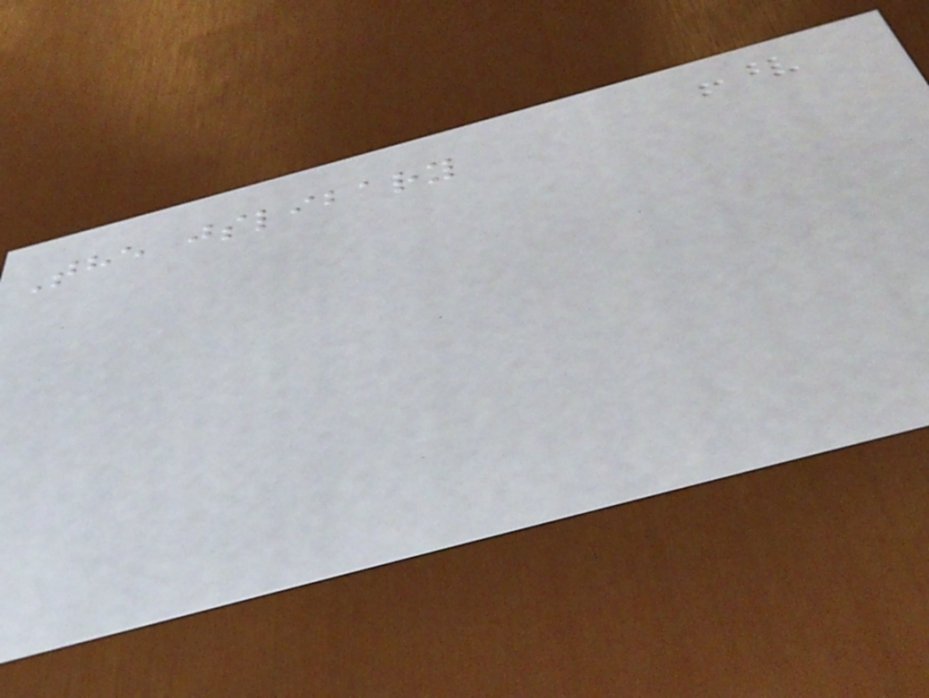The jslibary
